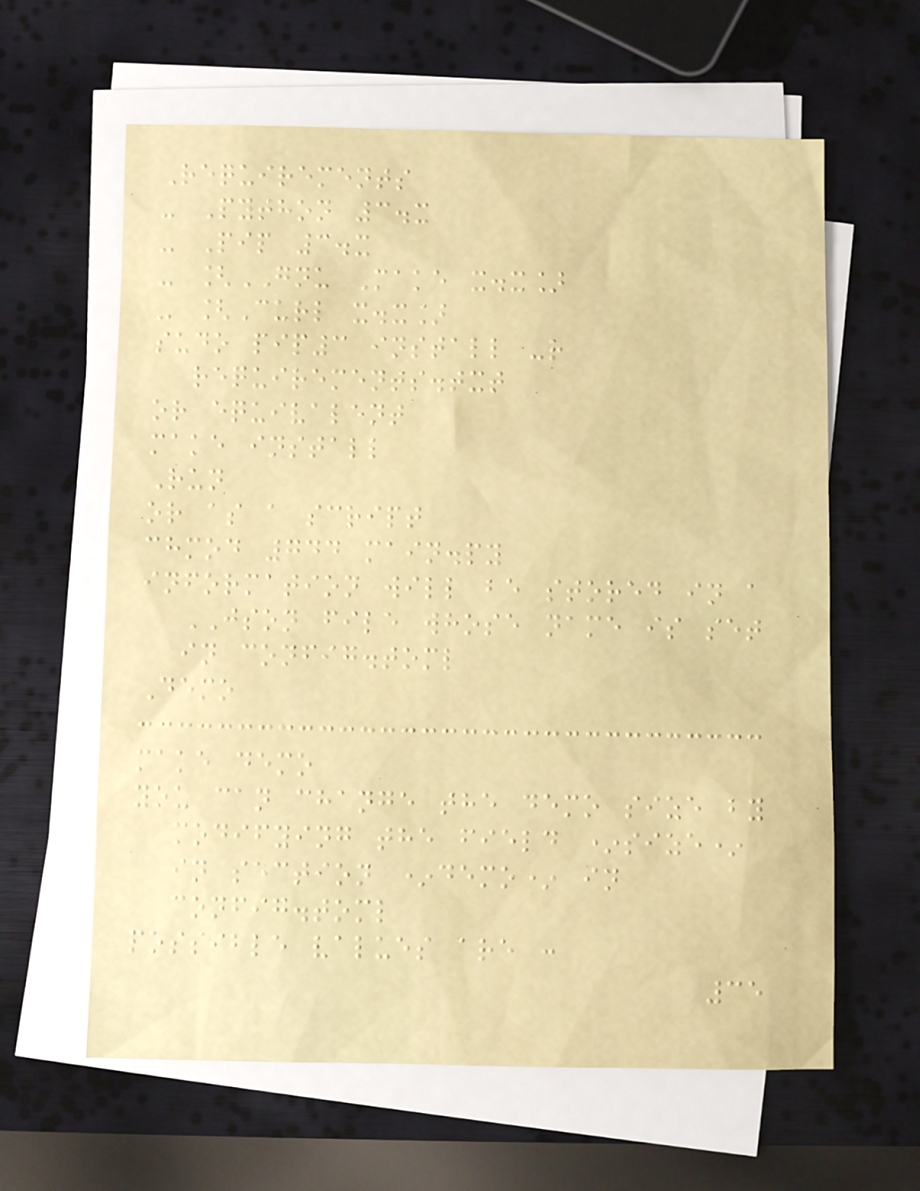Requirements
- Python 3.x
- Pip 3.x
- [GNU Make x.x]
- [Curl x.x]
sudo pip3 install -r
requirements.txt
or equivalent
make install
Run
or as a script
chmod 744 main.py
information will be stored in a
JSON file whose name is set
in config.toml
Demo
make demo
you can change the demo size by
modifying the field *size*
in section *demo* in
config.toml
possible values are :
35
